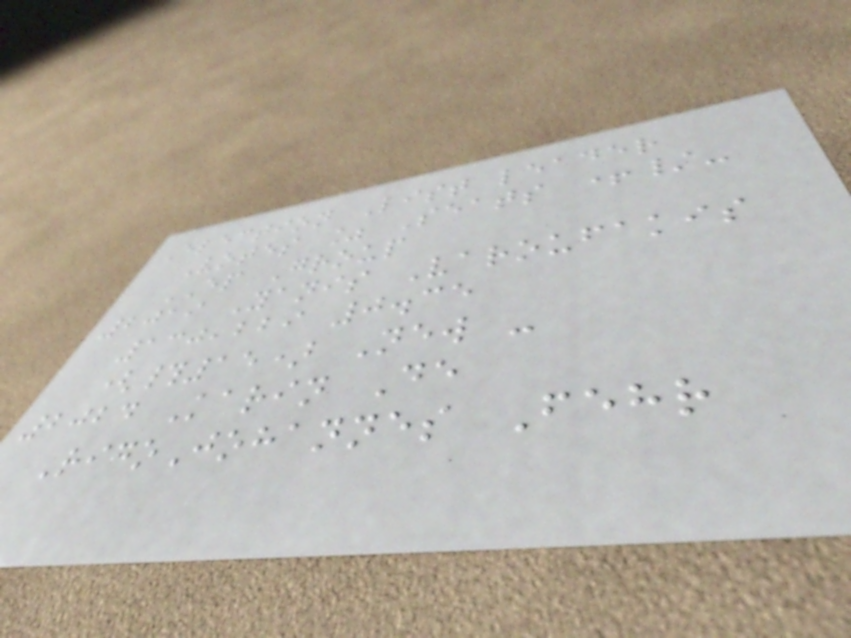Election List leader
Votes % Seats +/-
EP Group
2019 Yanis Varoufakis
130,229 0.35
(#15) New -
2024 Karin De
RigoJohannes Fehr
